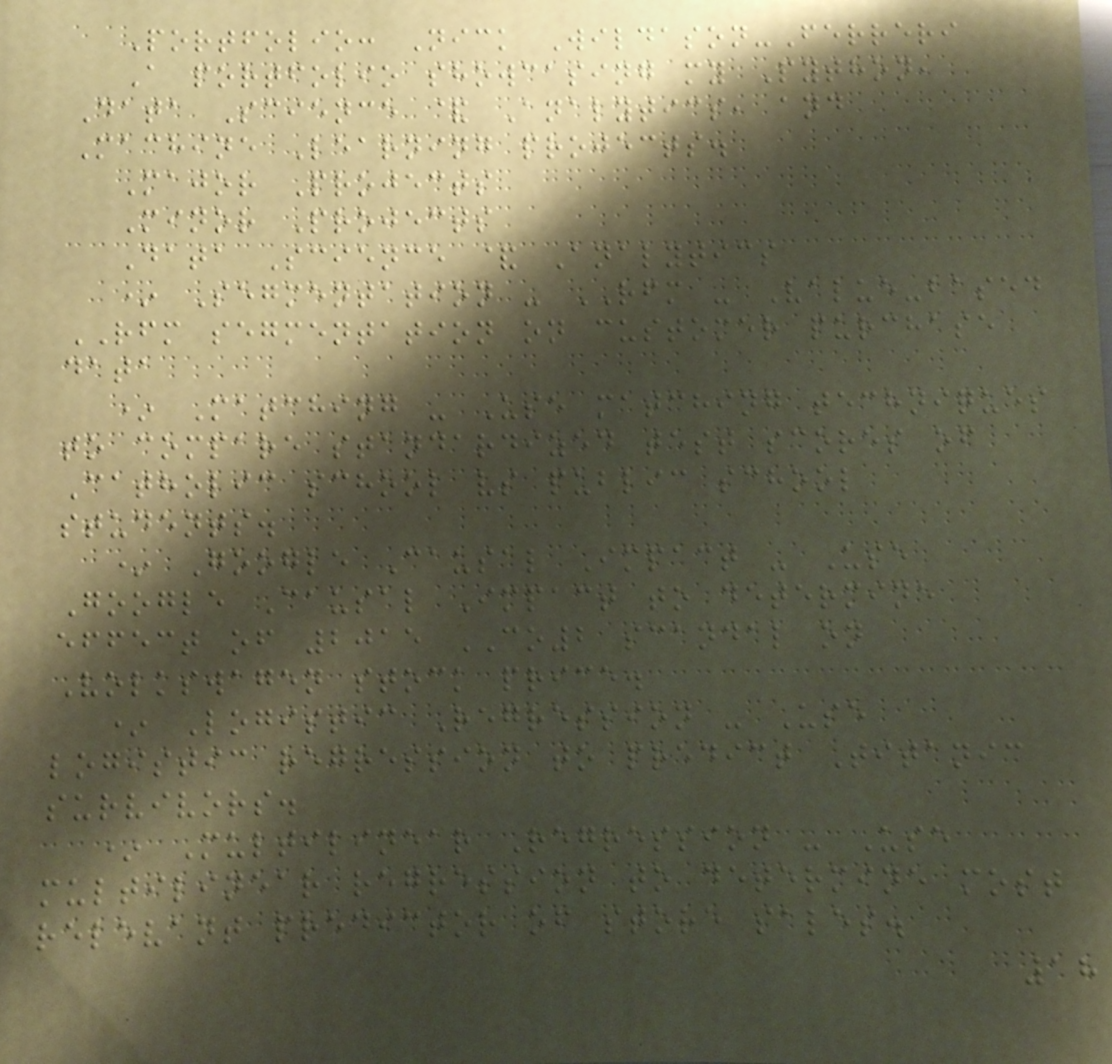Portfolio: Nick Wildason-Ferreri
A portfolio showcasing my Python,
Data Science & Analytics, and
Machine Learning projects.
Major Projects
Minor Projects
Data Science & Analytics
* Segmentation - RFM - Value-based
RFM segmentation on customer purchase
data
* Matching - Use matching techniques
to compare standardized test scores of
Catholic school vs public school
students.
* Google Causal Impact - Use
Google Causal Impact to determine
effect of 2015 CO2 scandal on
Volkswagen stock price.
* Logistic Regression - Use
logistic regression to predict Titanic
survivors.
* Multilinear Regression - Use
multilinear regression to determine most
relevant predictor of store sales.
18
